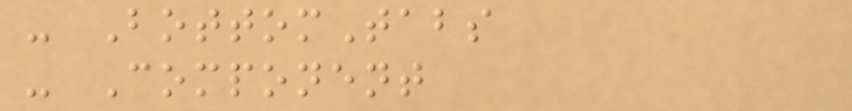- BottomTabs
- Component
